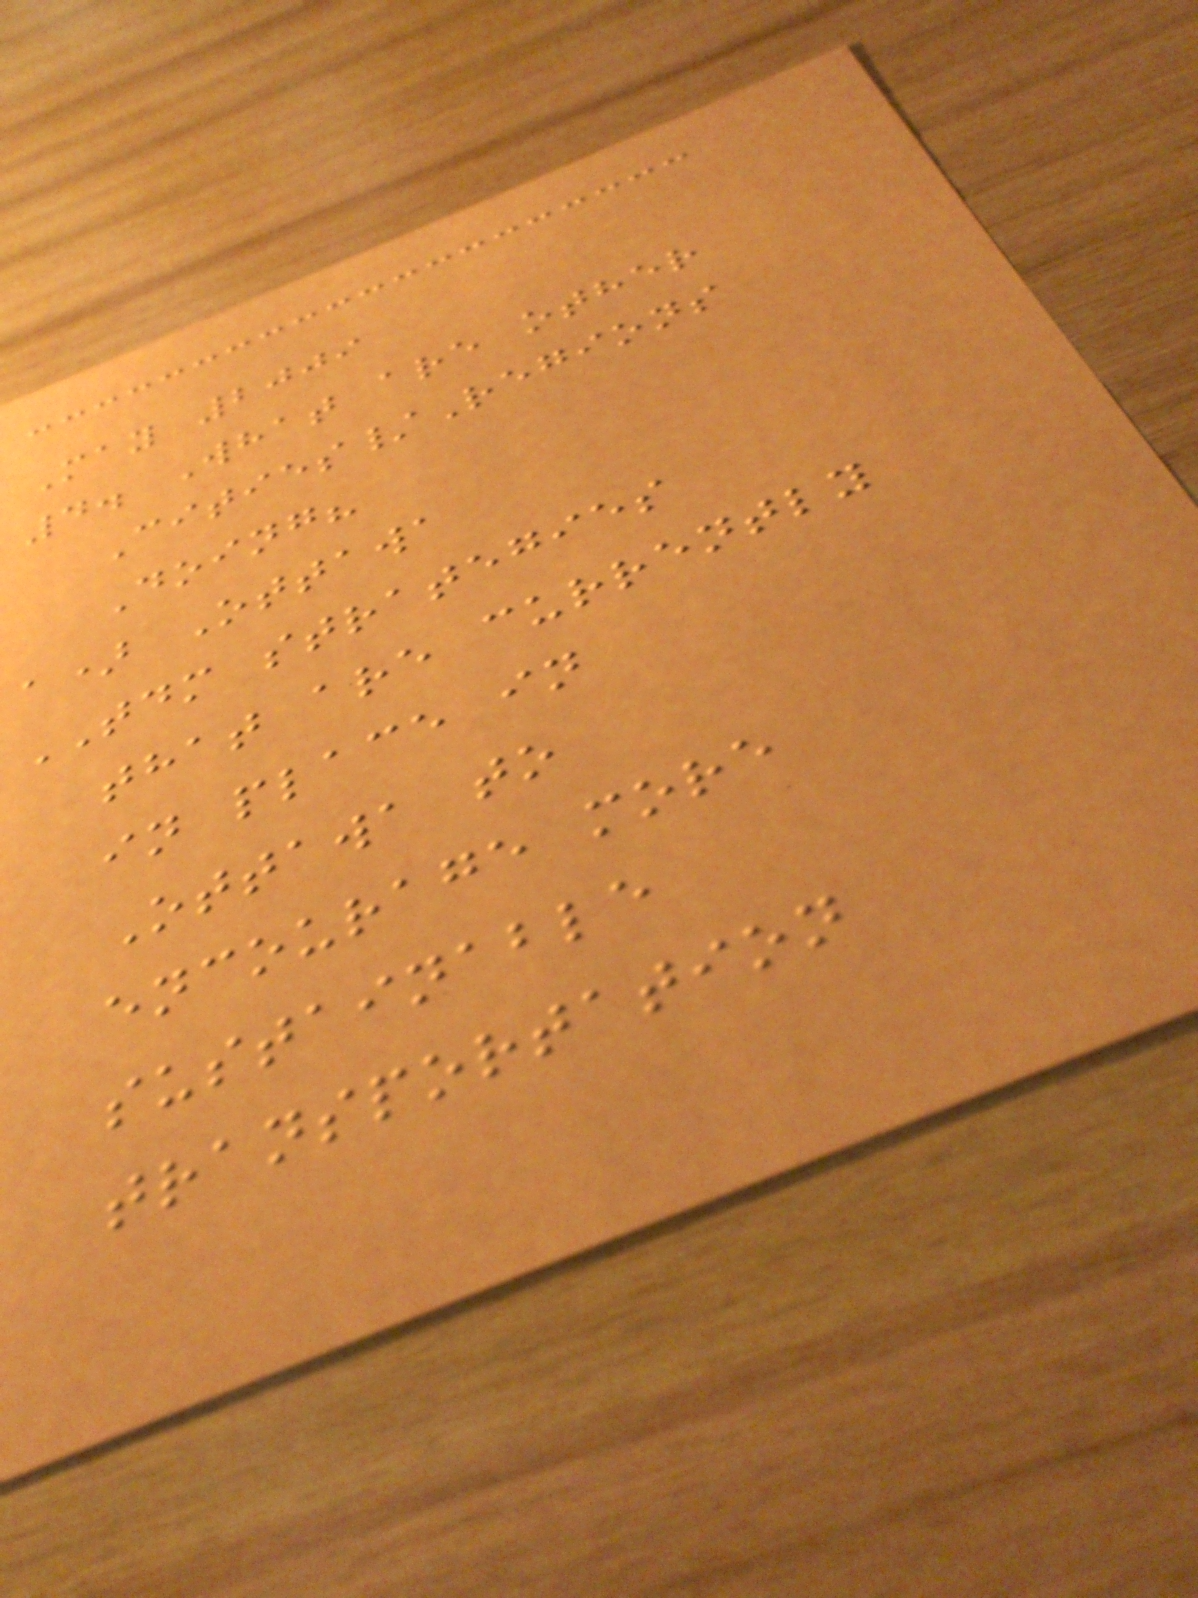May 2009
4. What are other
Cities/Regions
Doing?
a) Ottawa
TDM strategies
that are currently
in place in
Ottawa to
encourage more
sustainable
transportation
